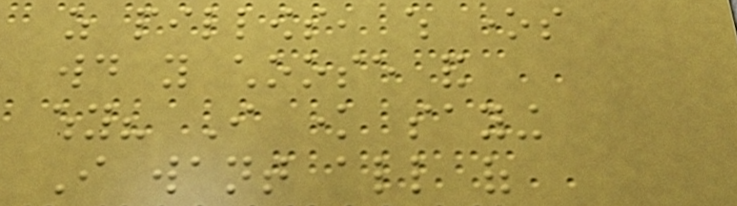as pillows, which ones
would you choose and
why? I know saying
I want all of
